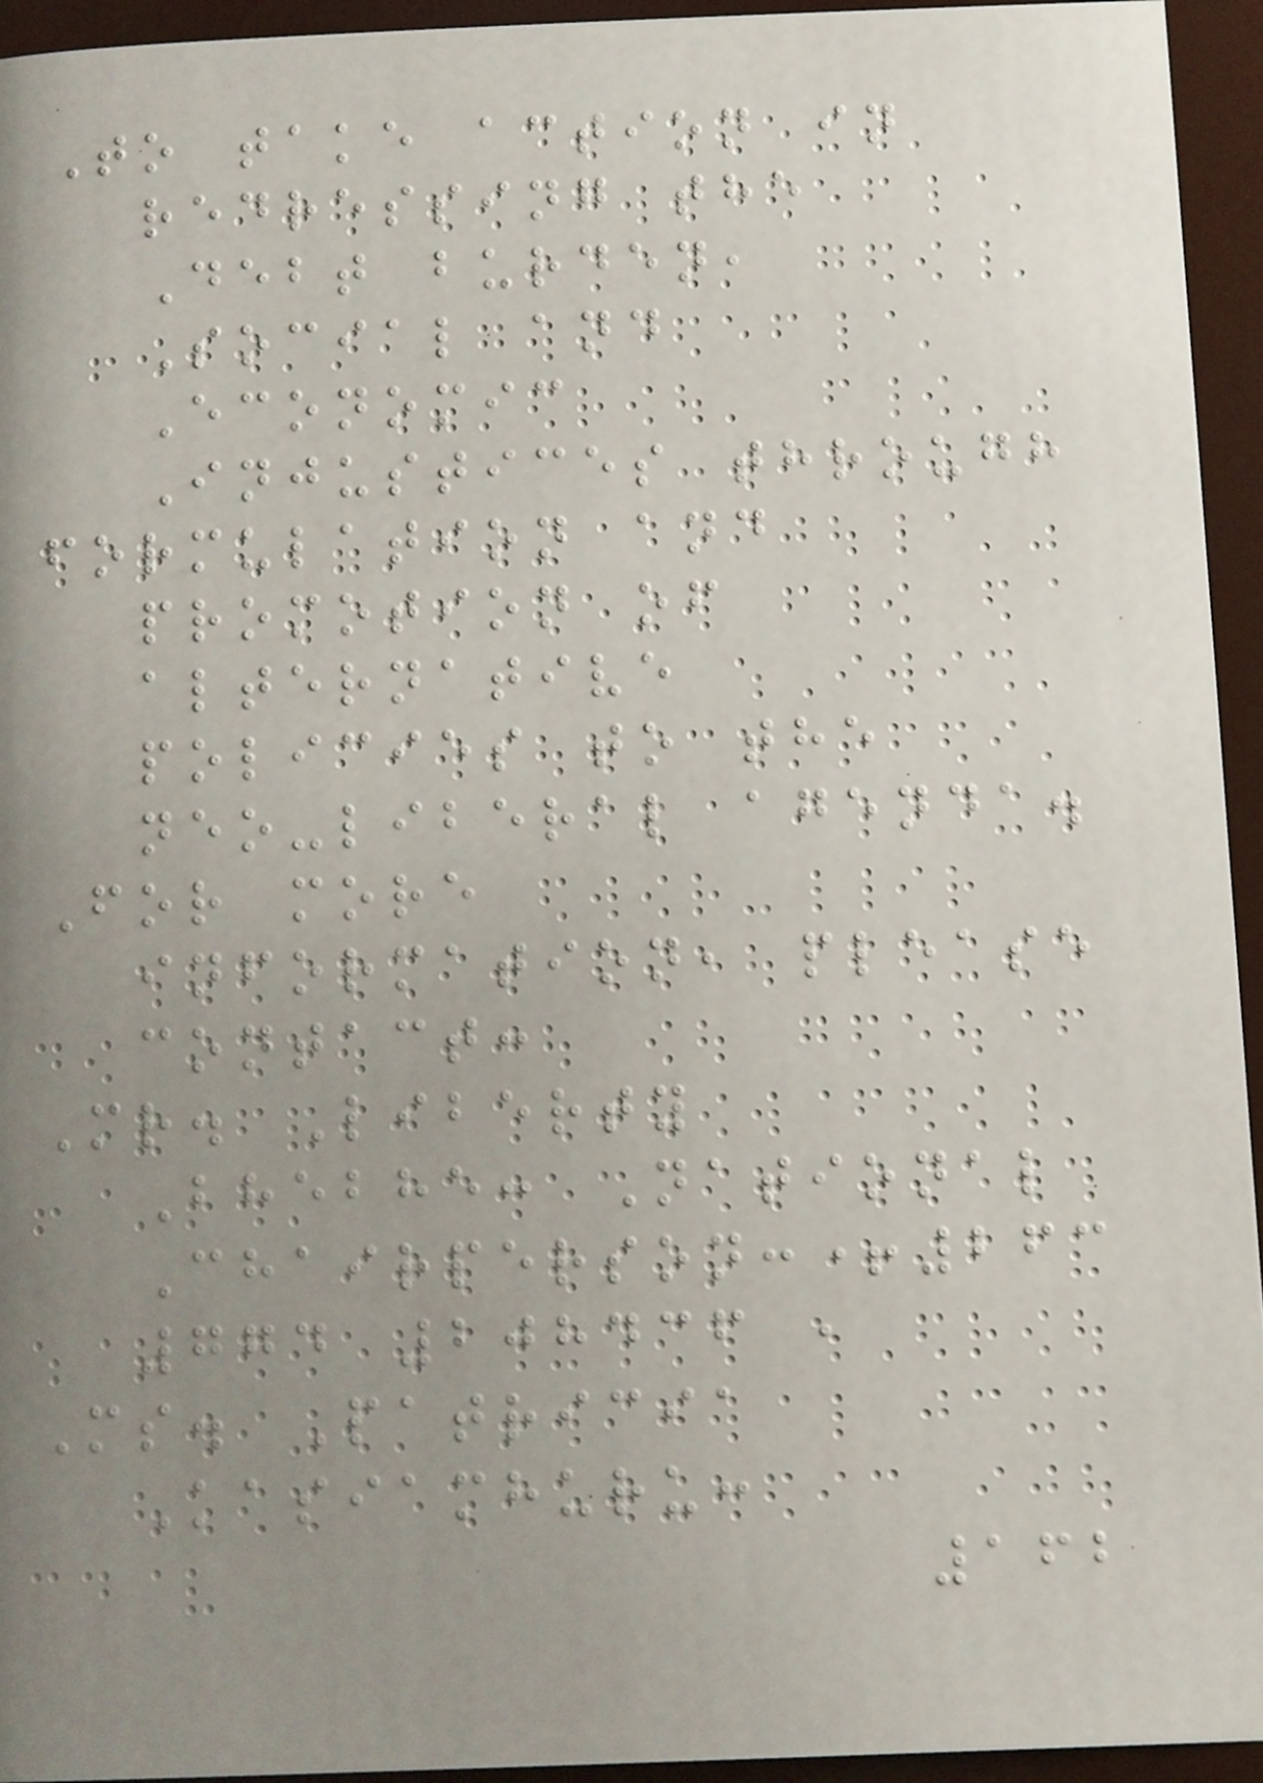To take action in
redressing the
Debt burden,
Social and
Economic
Injustices through
formulation and
promotion of
alternative
policies to the
neo-liberal agenda.
For more
information, please
contact:
Mr. Liberty
Bhebhe: National
Chairperson:+263
774 208436 ,
Ms. Patricia
Kasiamhuru:
162
